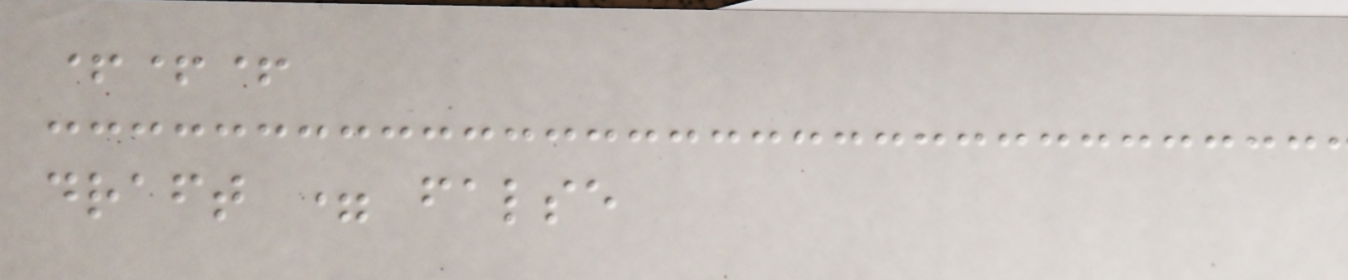+++
draft = false
